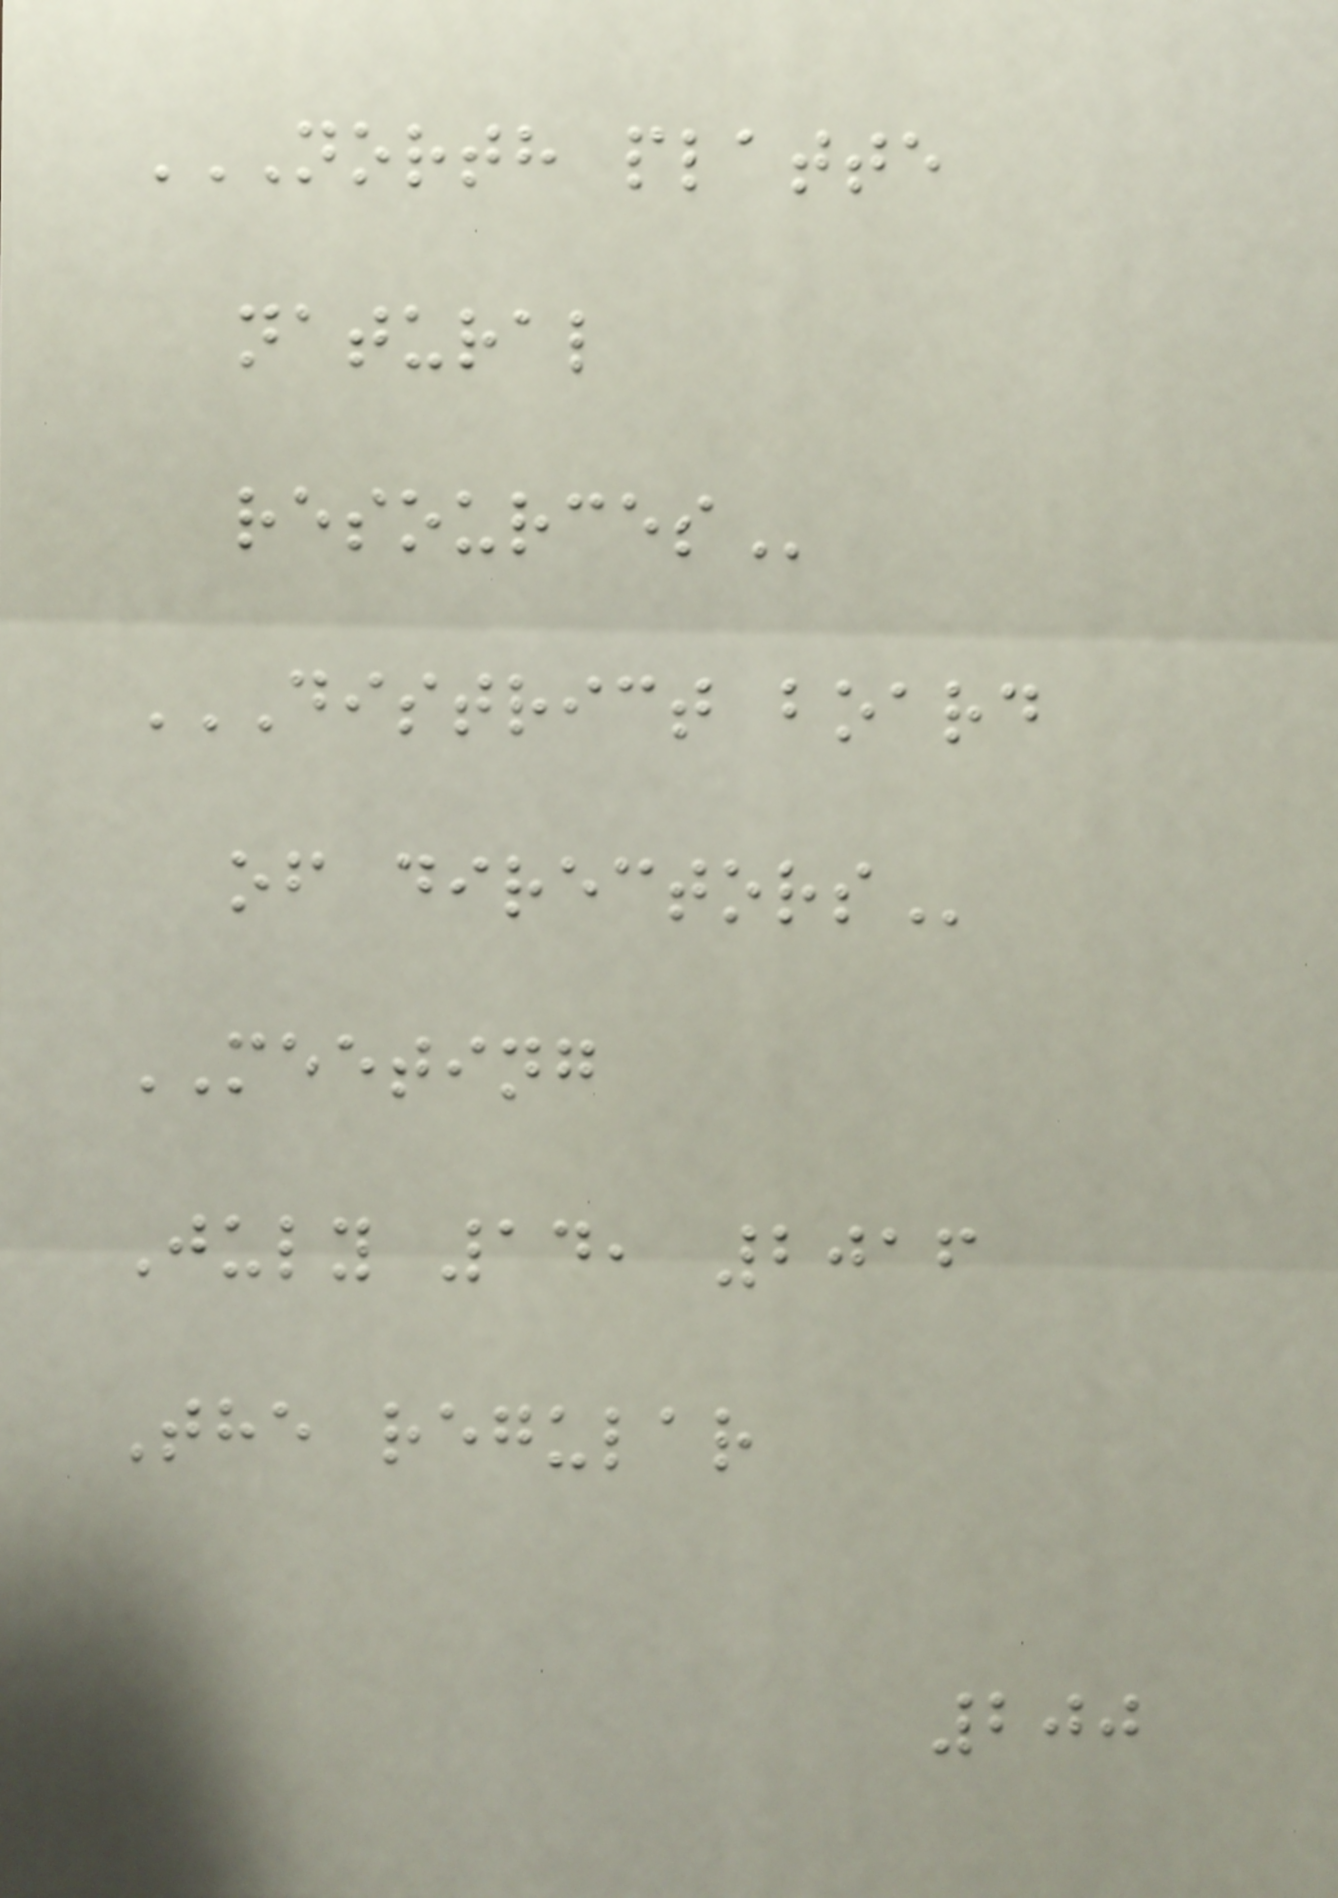NORTH PLATTE
NATURAL
RESOURCES
DISTRICT BOARD
OF DIRECTORS
MEETING
July 14, 2016
The regular
200
